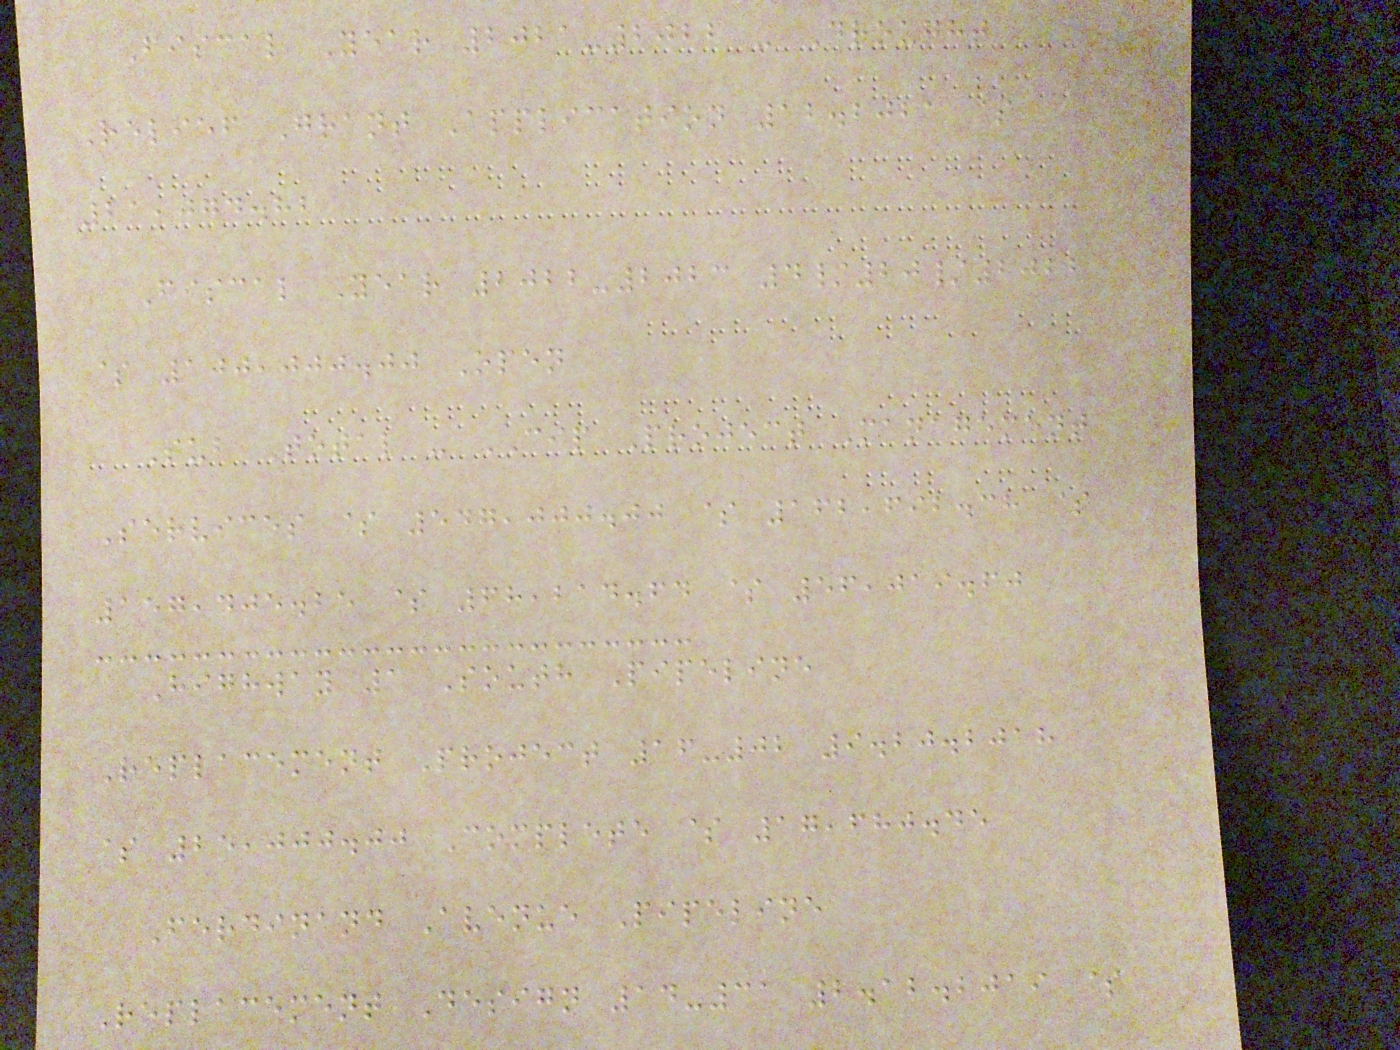Fiscal Year 2021-2022 - Drought
Relief Grant Application 12.2021 $
21,074.82
Fiscal Year 2022-2023 4/20/2022
$ 100,000.00 Open
Sub Total - CIP Project Management
Services $ 547,000.00 $ 162,692.38 $
157,405.25 $ 68,214.64 $ 56,019.60
Highway 1 South Pipeline
Replacement Project 16-02 9.20.2018
$ 25,000.00 Complete $ 17,680.45
Ferdinand Avenue Pipeline
Replacement Design 14-31 2.12.2019 $
